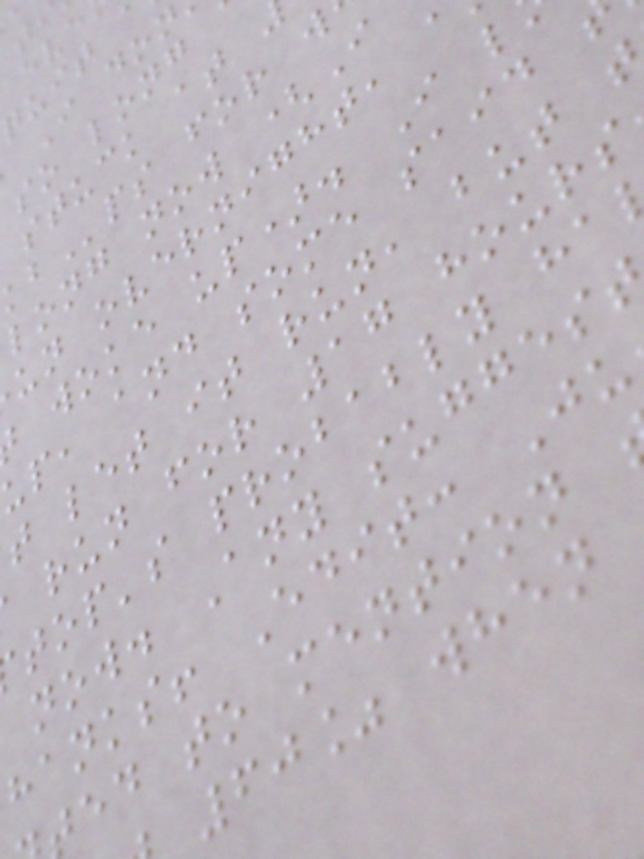so long
stuck at
ps for w
long now (I
un overnight, a
woke up). I l
up, and some said
t let it run, but t
run for 17 hours
top's probably ha
now. Any sugges
hanks! Edit: Ju
ed to mention
60% when
